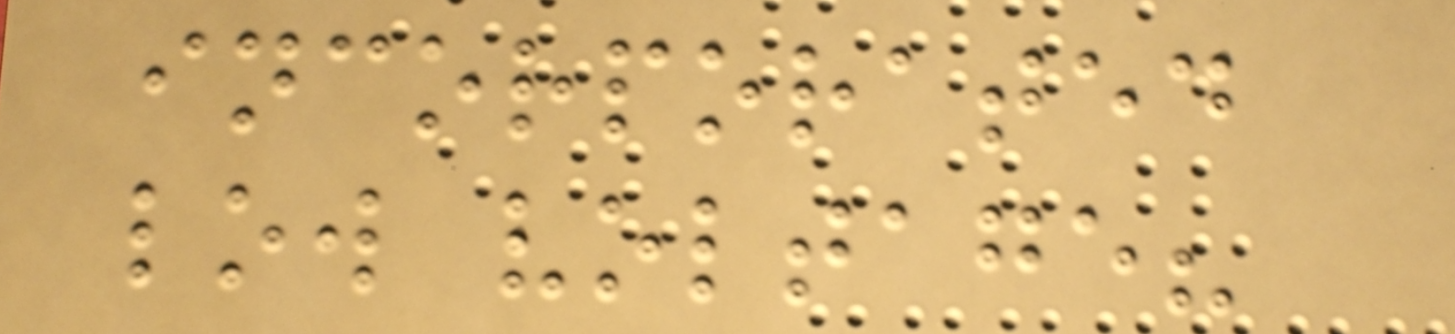incorporated
low voltage?
